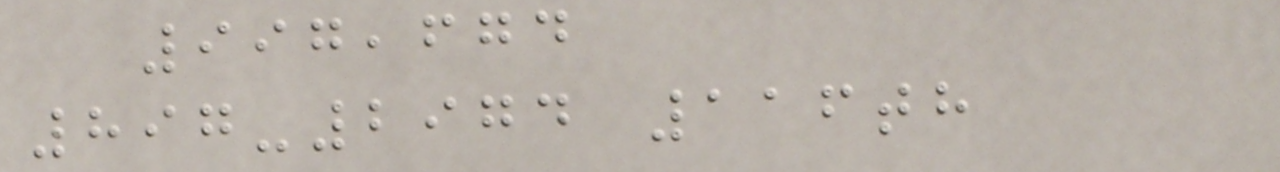997,674
897-2974 116th
